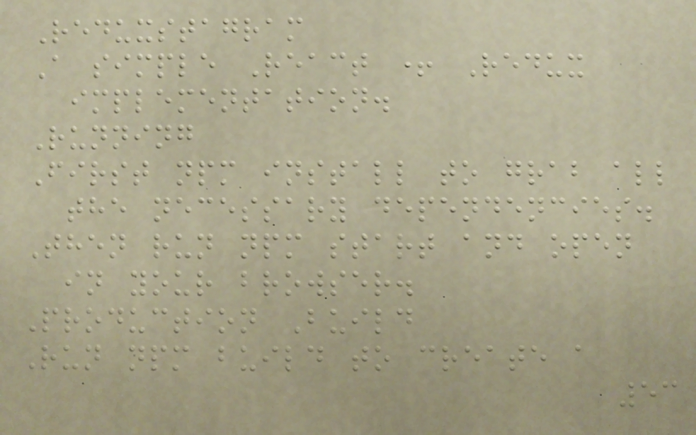Reduxstagram
A simple React + Redux
implementation.
Running
First npm install to grab all
the necessary dependencies.
Then run npm start and open
in your browser.
Production Build
Run npm build to create a
53
